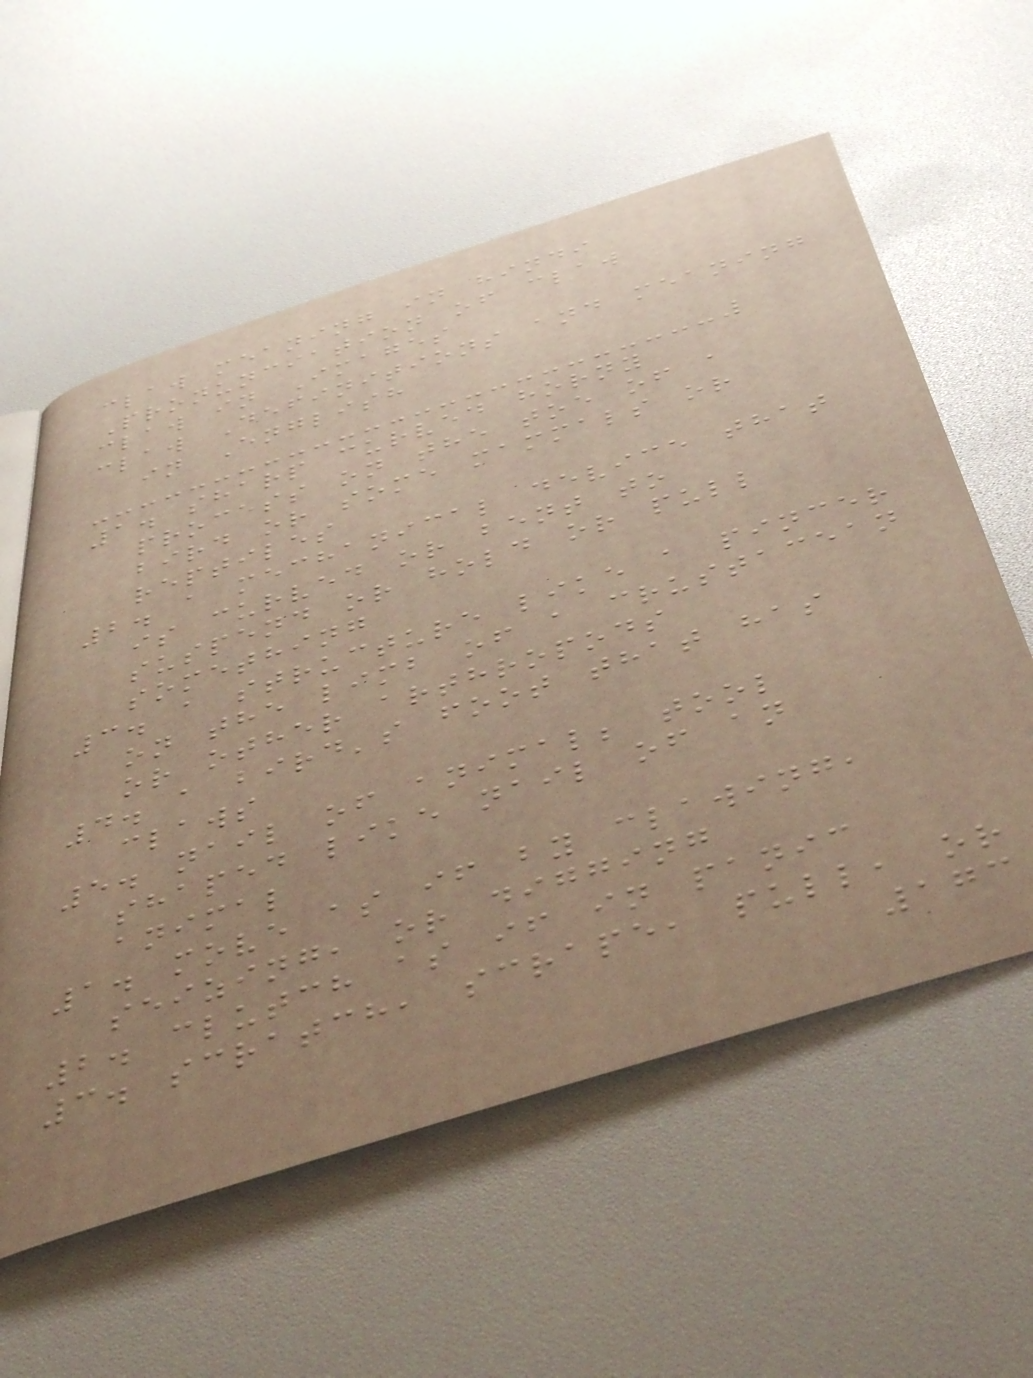claw meaning in hindi
Pronunciation of claw
claw in Images
claw Definitions and meaning
in English
1. sharp curved horny
process on the toe of a
bird or some mammals or
reptiles
2. a mechanical device that
is curved or bent to
suspend or hold or pull
something
3. a structure like a pincer
on the limb of a crustacean
or other arthropods
4. a bird's foot that has
claws
5. nail of animal; tool
shaped like nail of an
animal
1. move as if by clawing,
seizing, or digging
2. clutch as if in panic
3. scratch, scrape, pull, or
173
